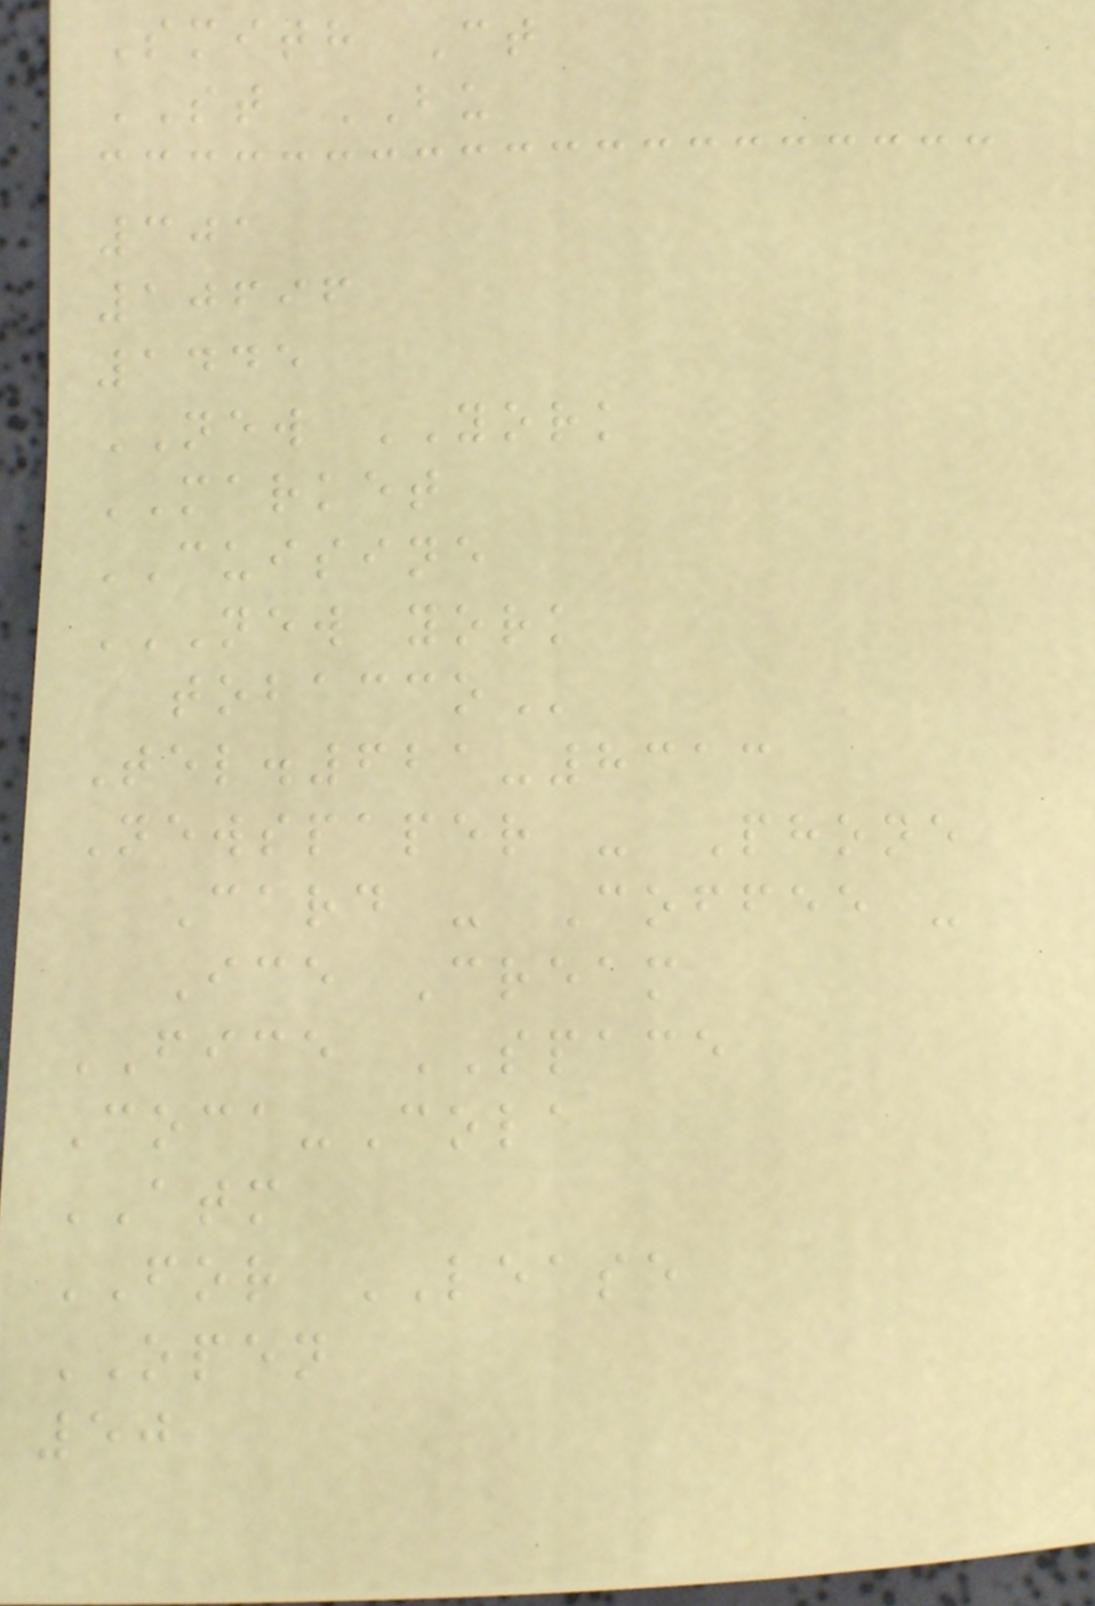Smith Ct
ST BU
301
10696
1445
NEW YORK
MARKET
CUISINE
NEW YORK
TOBACCO
Tel.621-8313
Newspaper - Phone
Card - Coffee -
Ice Cream
FICE SPACE
Coca-Cola
ATM
FOR LEASE
OPEN
50
